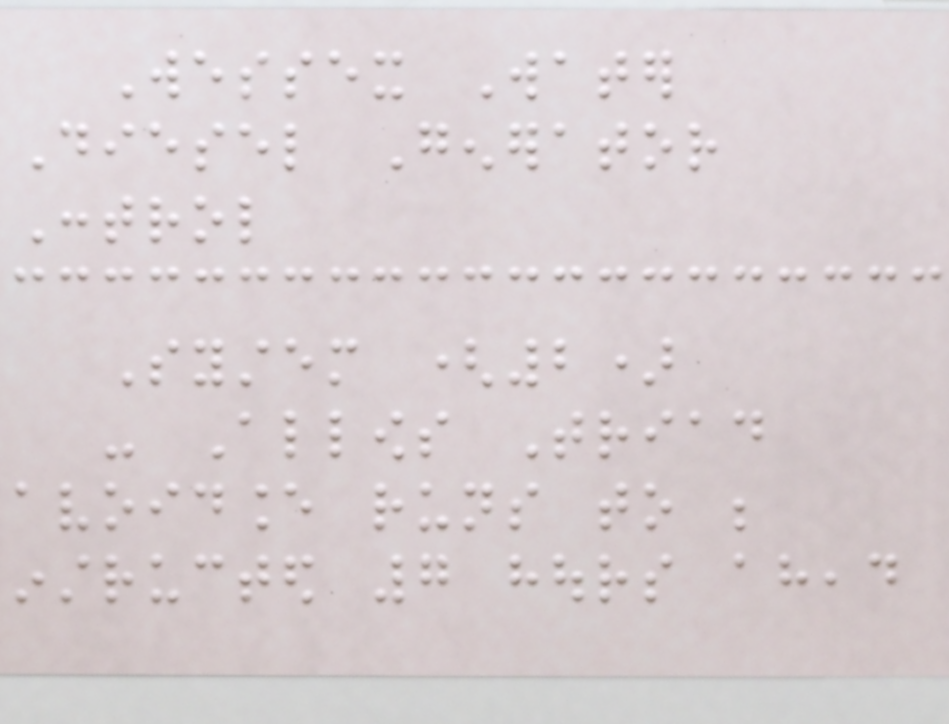Wessex Water
Diesel Generator
Control
System (2)
- Allows Triad
avoidance runs to be
instructed 7 hours ahead
